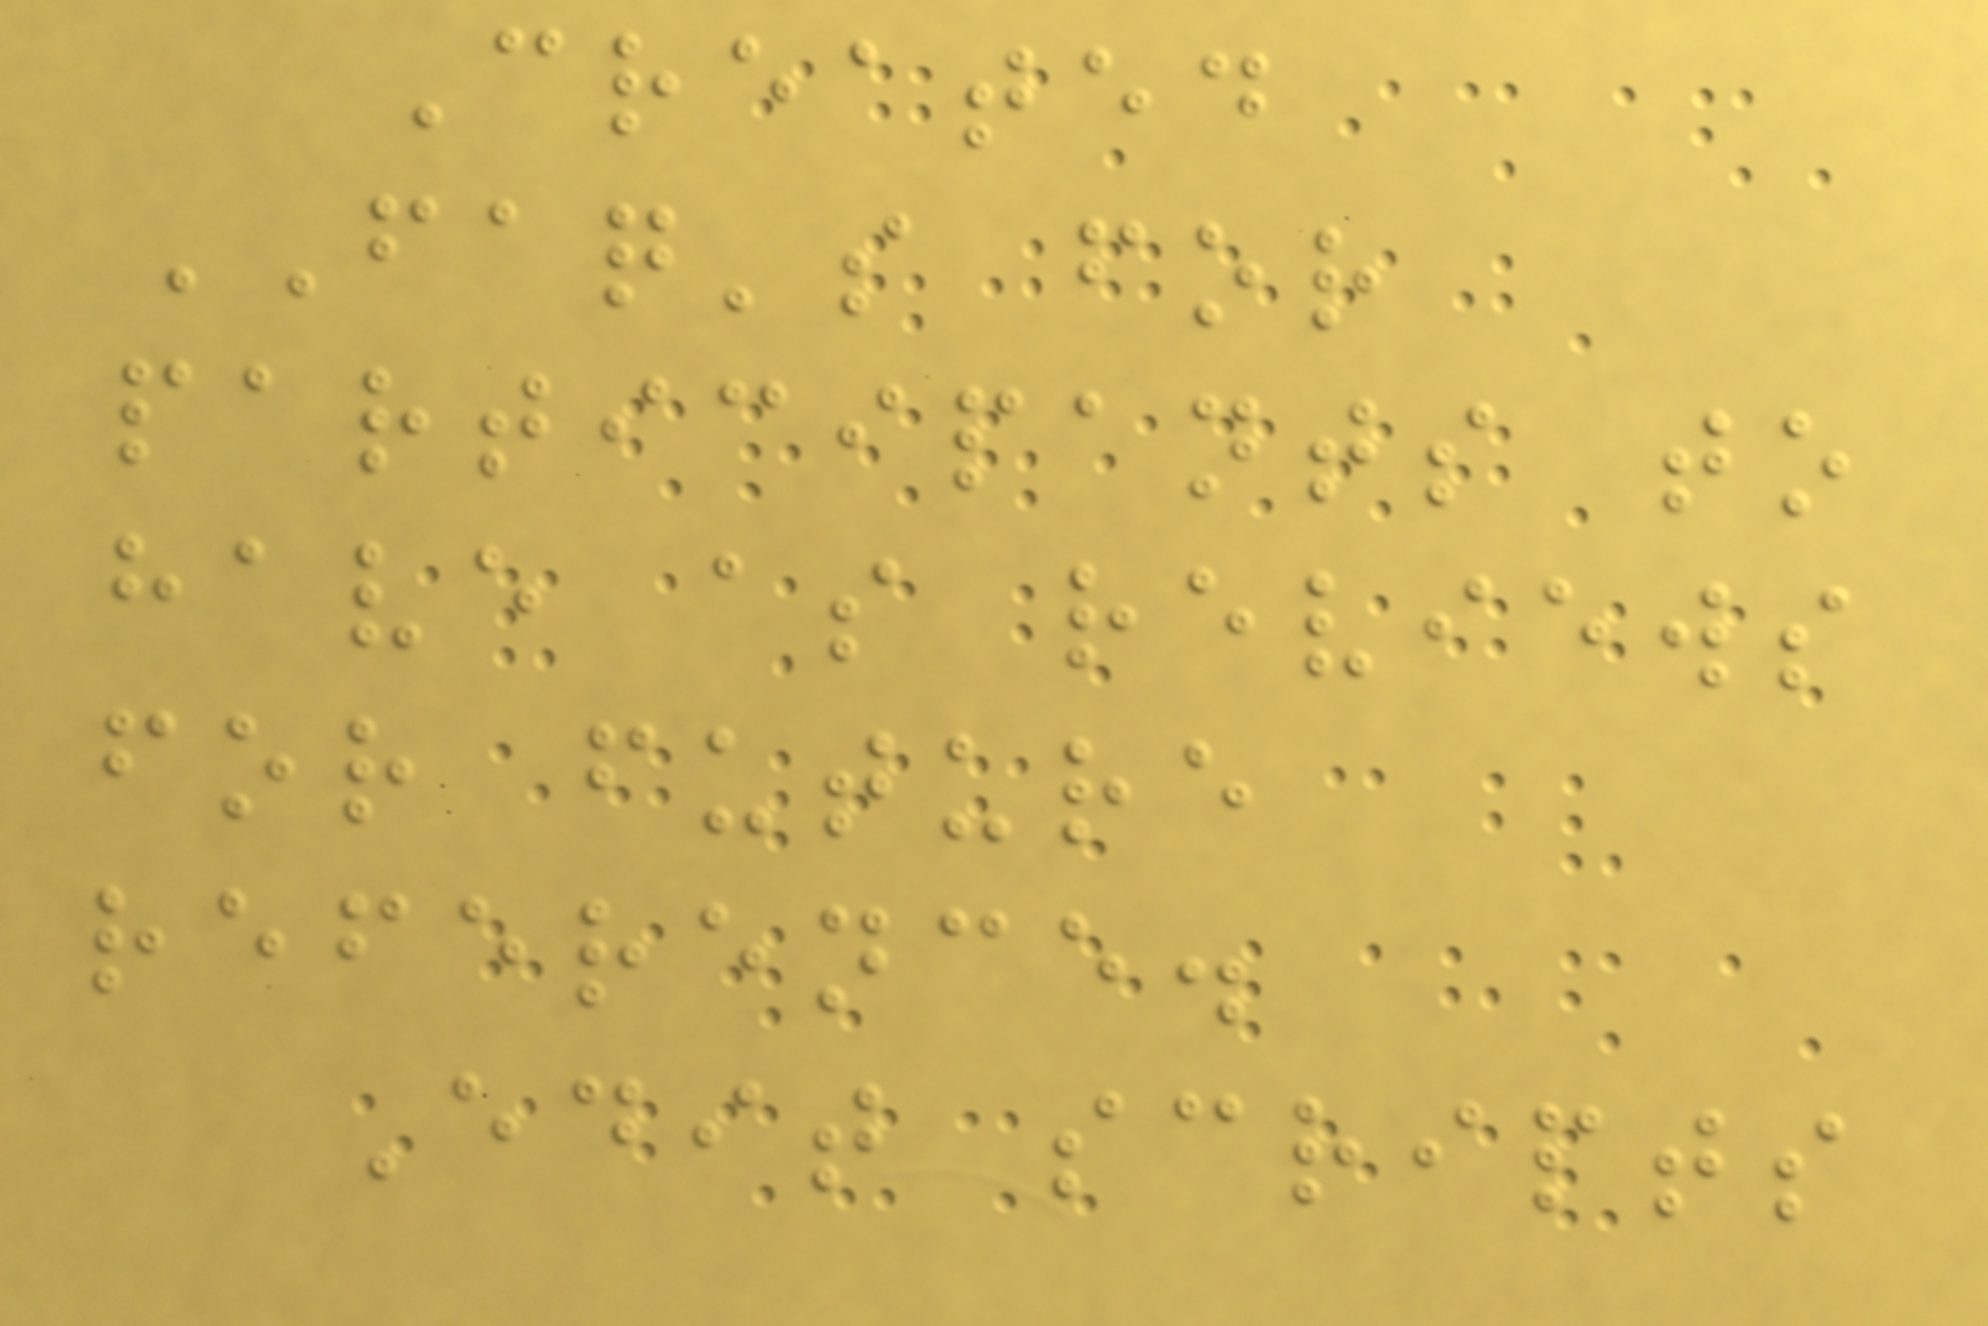Created
FAQ's for
participants to
have as reviews
for future
reference.
Edit scripts
